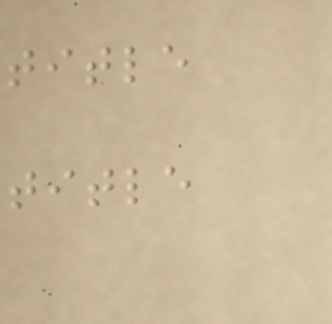title
title
